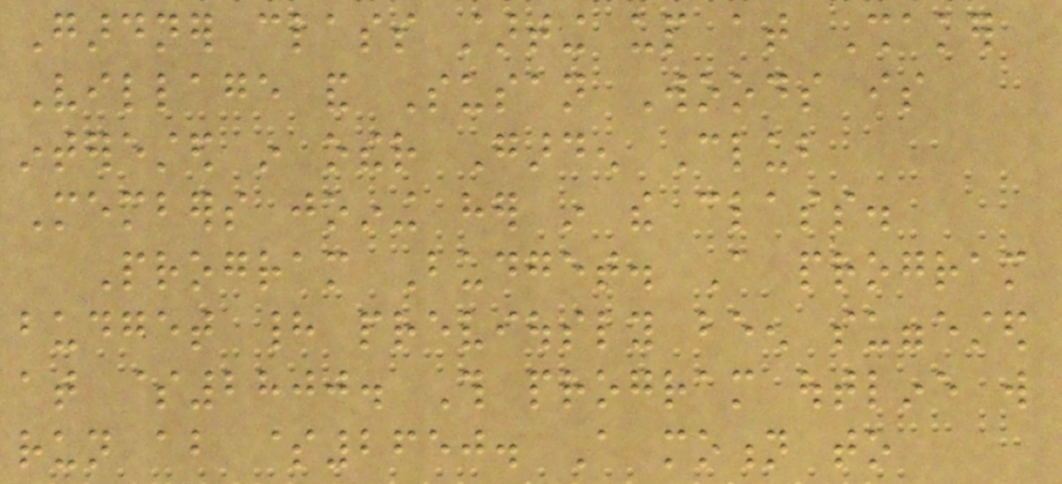Gardner class starting up at Shaker
Village and Susan Woods is
interested in other Garden Club
Members joining her in the class.
Program Budget. A program
budget had previously been suggested
at $2800. This program outline will
run about $2650. A motion to
